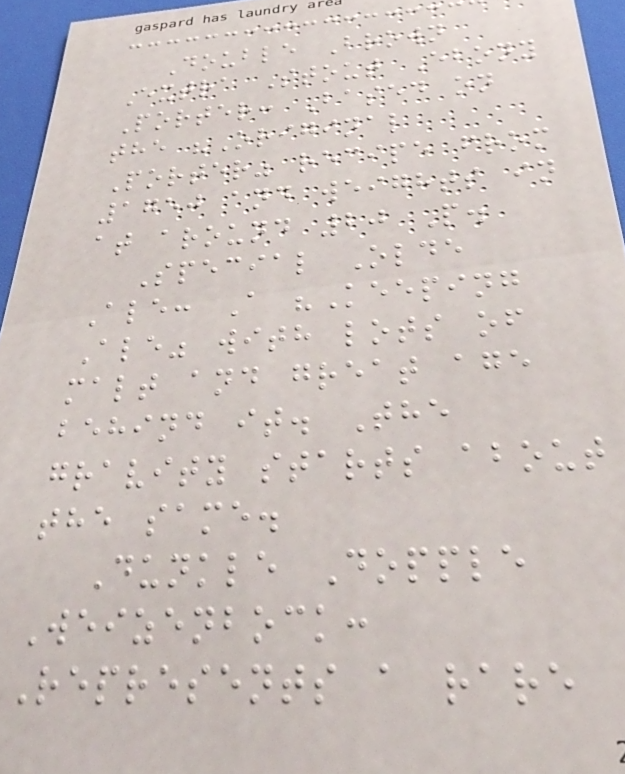Double Brown
Extra Stout Ebony
Porter: Based on
the "Original
Porter" recipe from
1750 and weights in
at around 20 P.
Special Olde
Ale: A "Keeping
Ale" with lots of
malt and great age
behind it. The
gravity starts about
the same.
Dunkle Dopple
Weizenbock:
Represents a rare
